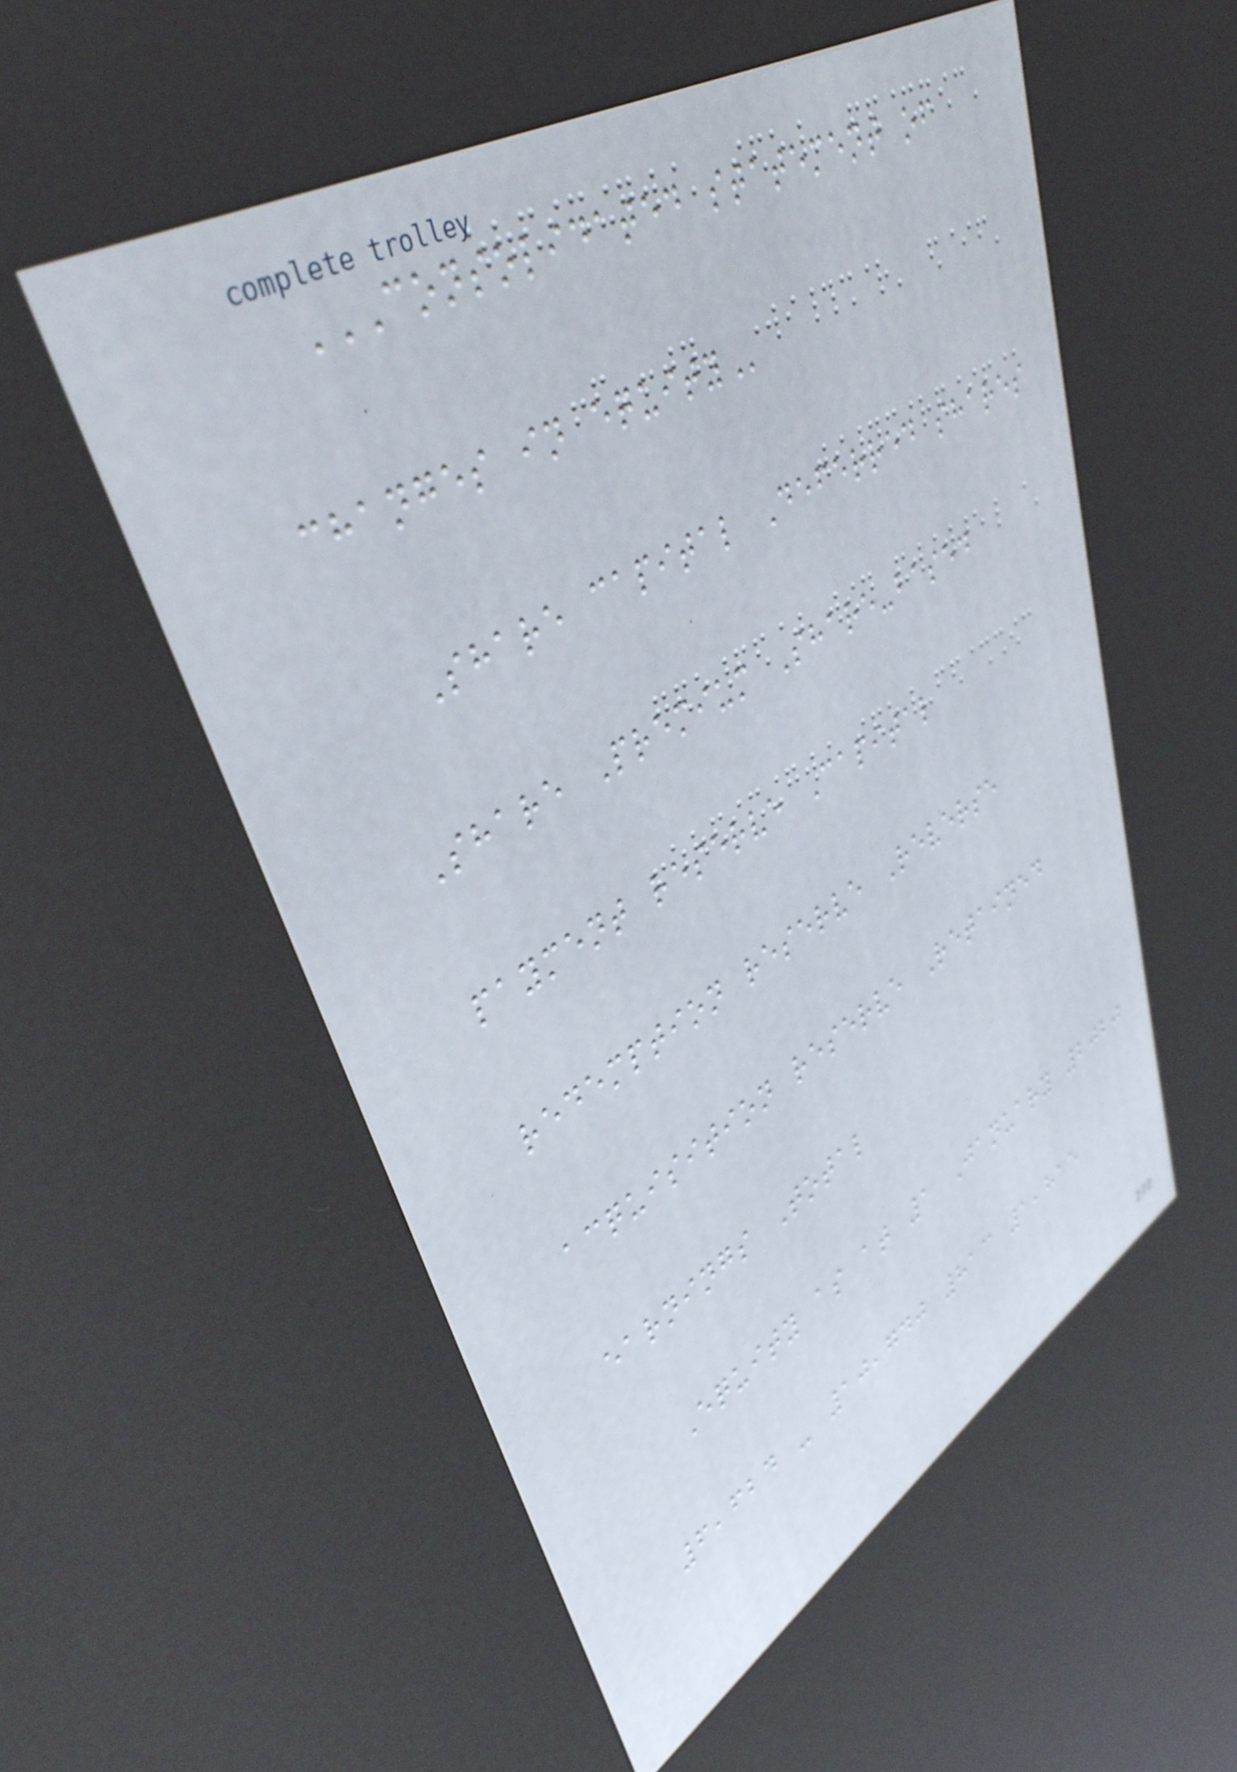CONSOLIDATED STATEMENT OF
CHANGES IN EQUITY
Share capital Deferred shares
Share Premium Share-based
payment reserve Capital
redemption reserve Reverse
acquisition reserve Retained
earnings Total
Equity as at 1 January 2020
6,624 - 10,740 813 1,815
